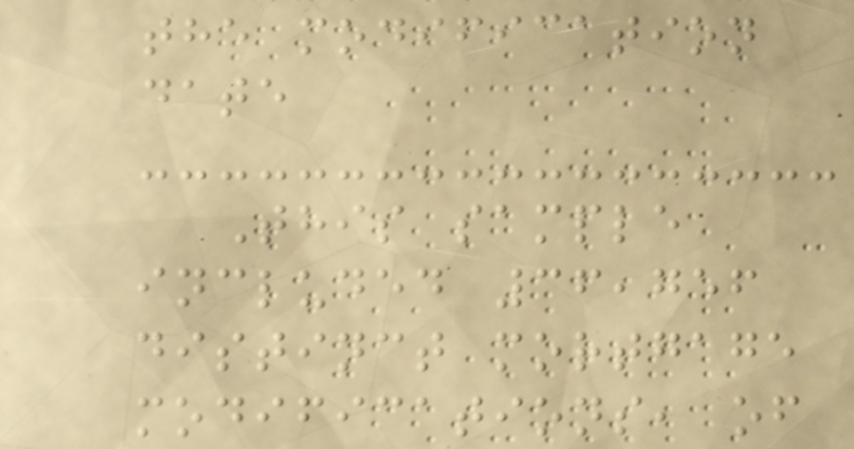the modification
date
This sample
included 36,756
distinct mortgage
modifications, of
